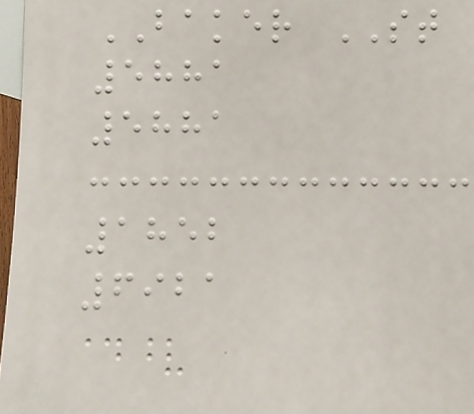BAKER ST
5881
5881
1852
6921
